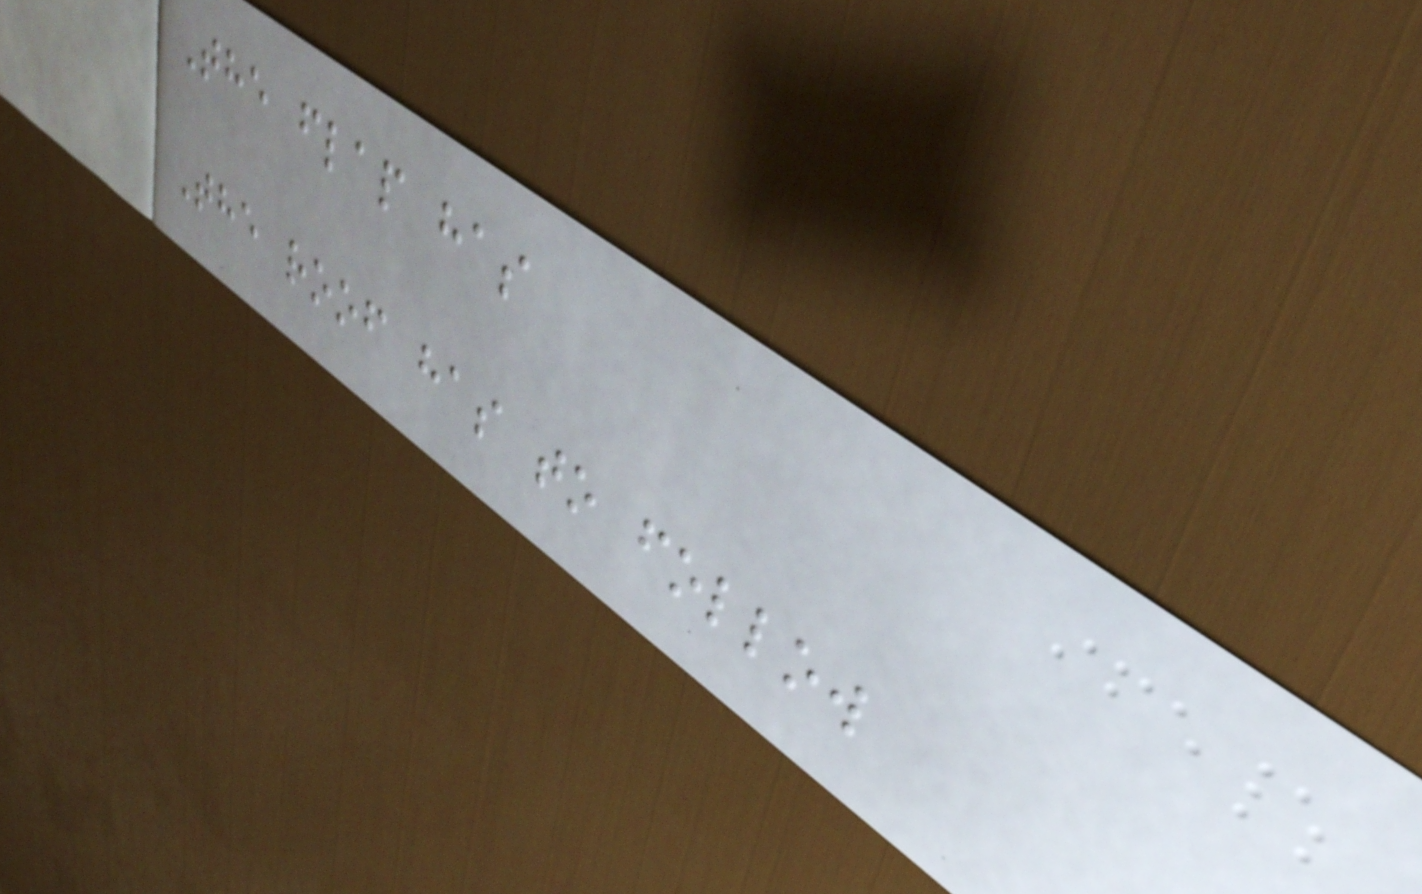The flap has
The roof has to follow
